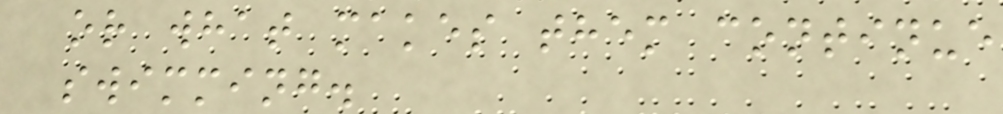or what makes them continue
swimming.
